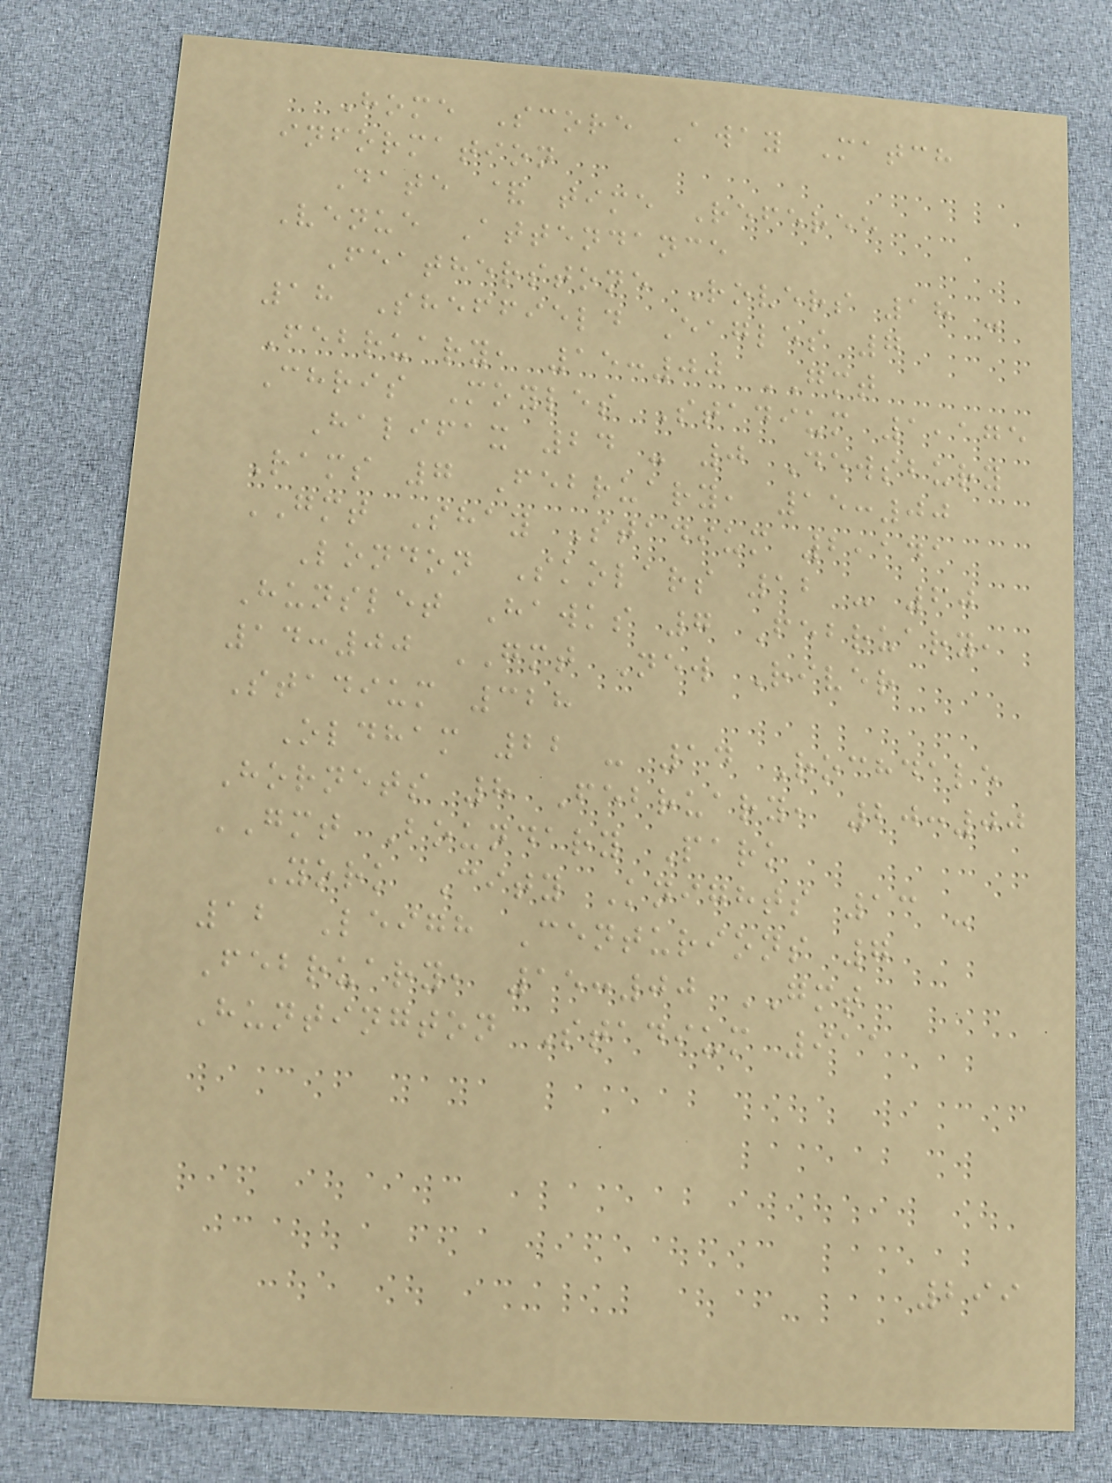Home Score Away Match
information
Date & time Referee
Venue Attendance
Featherstone Rovers 18 -
18 Sheffield Eagles 7
February, 15:00 GMT
Chris Moyles Stadium 1,175
Halifax 24 - 0 Dewsbury
Rams 7 February, 15:00
GMT Shay Stadium 2,141
London Skolars 12 - 60
Hunslet Hawks 7 February,
14:00 GMT New River
Stadium 328
Oldham 22 - 14 Rochdale
Hornets 8 February, 20:00
GMT Boundary Park
York City Knights 13 -
12 Leigh Centurions 7
February, 15:00 GMT
Huntington Stadium 911
299
